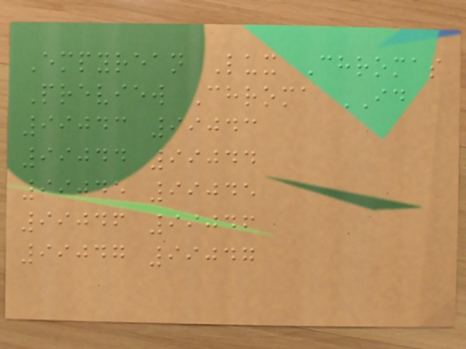Empyrean Lux Chromas
Preview Chroma ID
99043 99043
99044 99044
99045 99045
99046 99046
99047 99047
